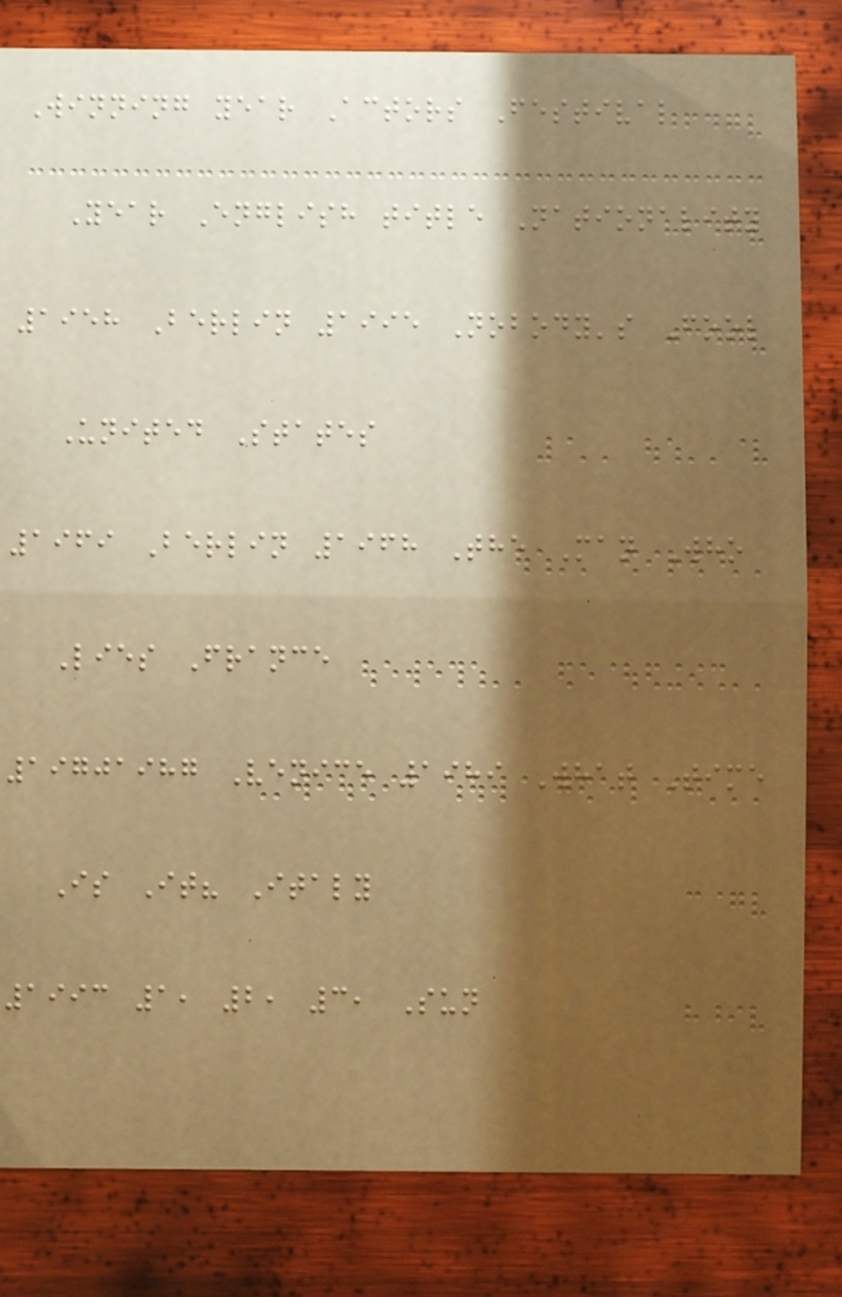Winning year Actors Festival
Year English title Nationality
1958 Berlin 1995 Nobody's Fool
United States
1969 Berlin 1968 The Man Who
Lies France
19701987 Venice 1989 What Time
Is It? Italy
1993 1, 2, 3, Sun
